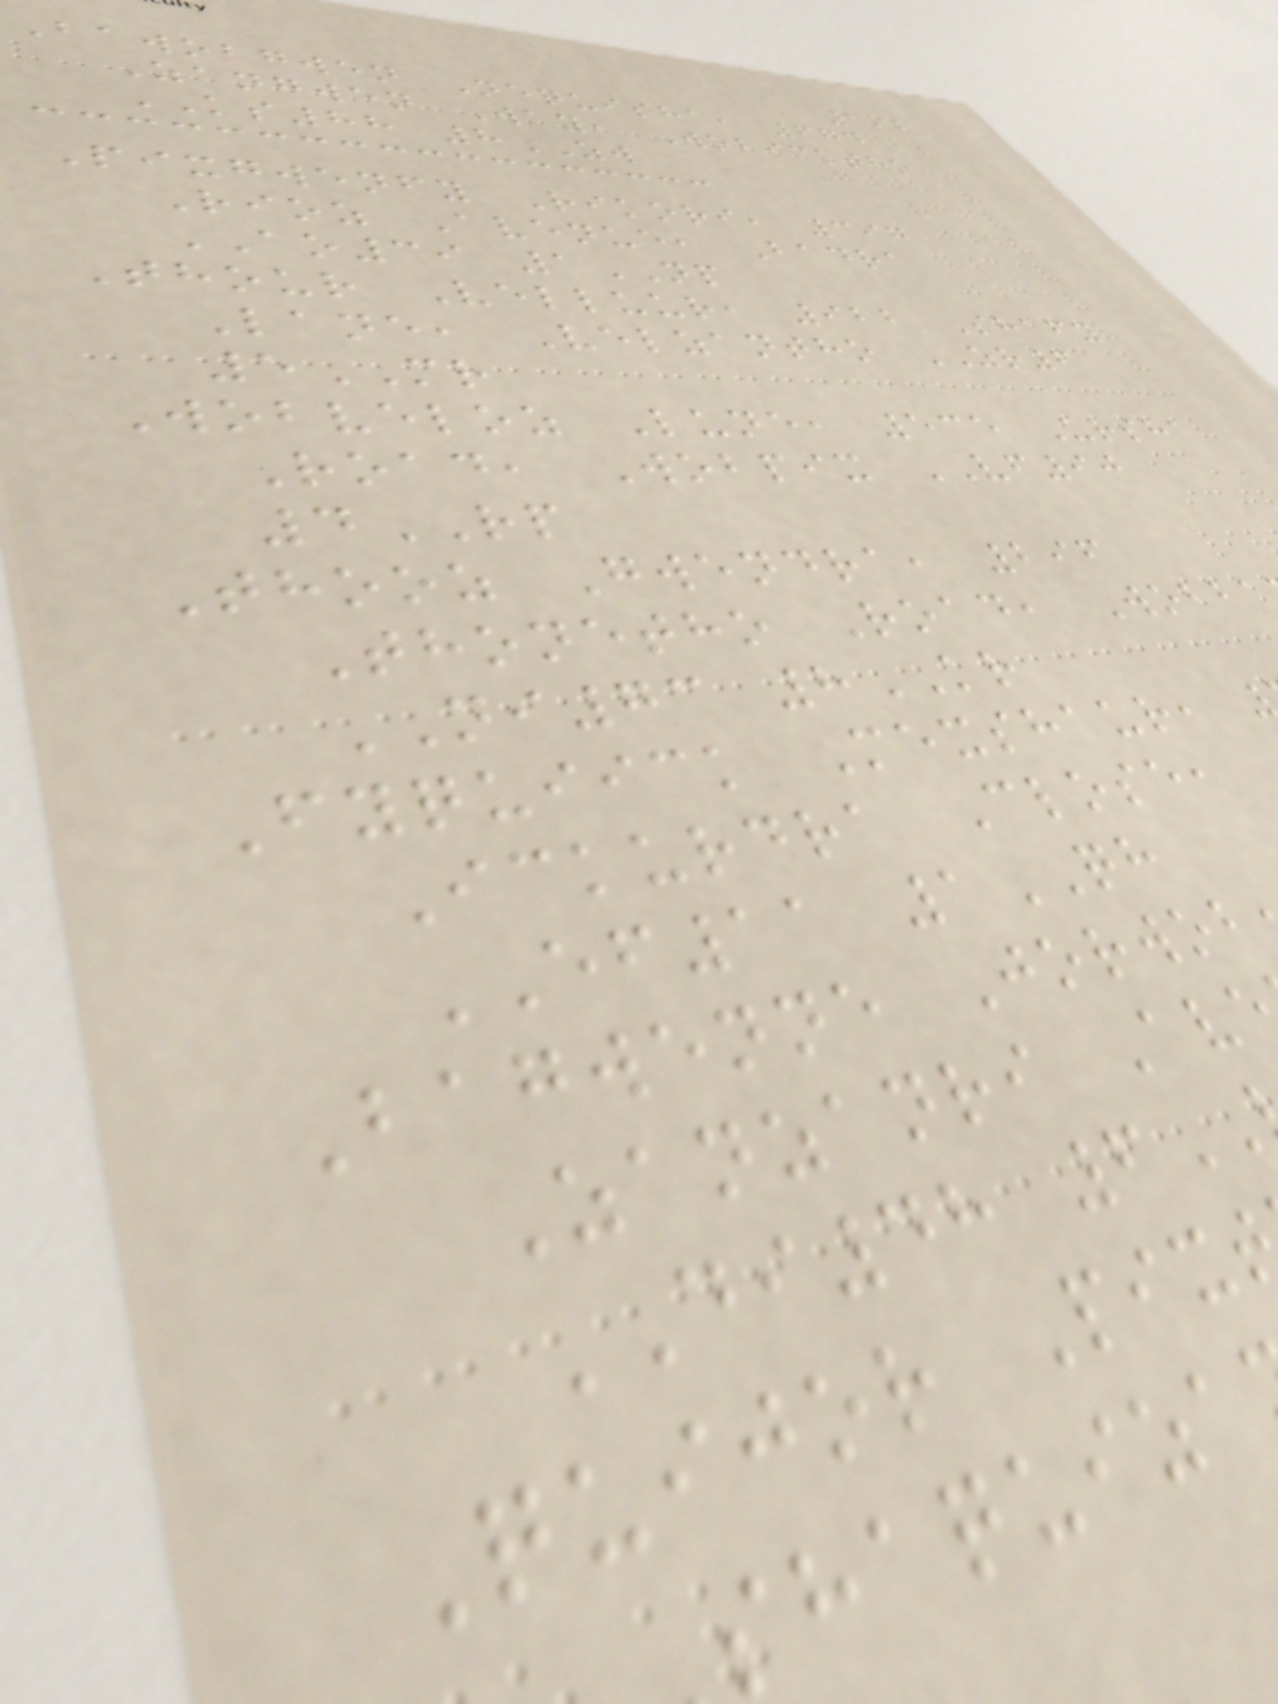192
Bawobgwen Nequisha, 674
Zangwen Way, Wobicktho
KS88 8ZW
Pixgwenfy Rikori, 397
Rioz Avenue, Badra
AO39 1NP
Thour Velluur, 922 Shafy
Lane, Velzantho ZR6
5MR
Wobveloz Lune, 535 Ursha
Road, Wobpix VF90
4RP
Thooz Gwendra, 296
Thonetho Road, Wobba
NI73 8KR
Fyquiick Mexshaur,
Ickurdra Close,
EF11 1QH
Bagwenne Jorwob
Zanzanri Av
DI48 6
Quijor Pix
